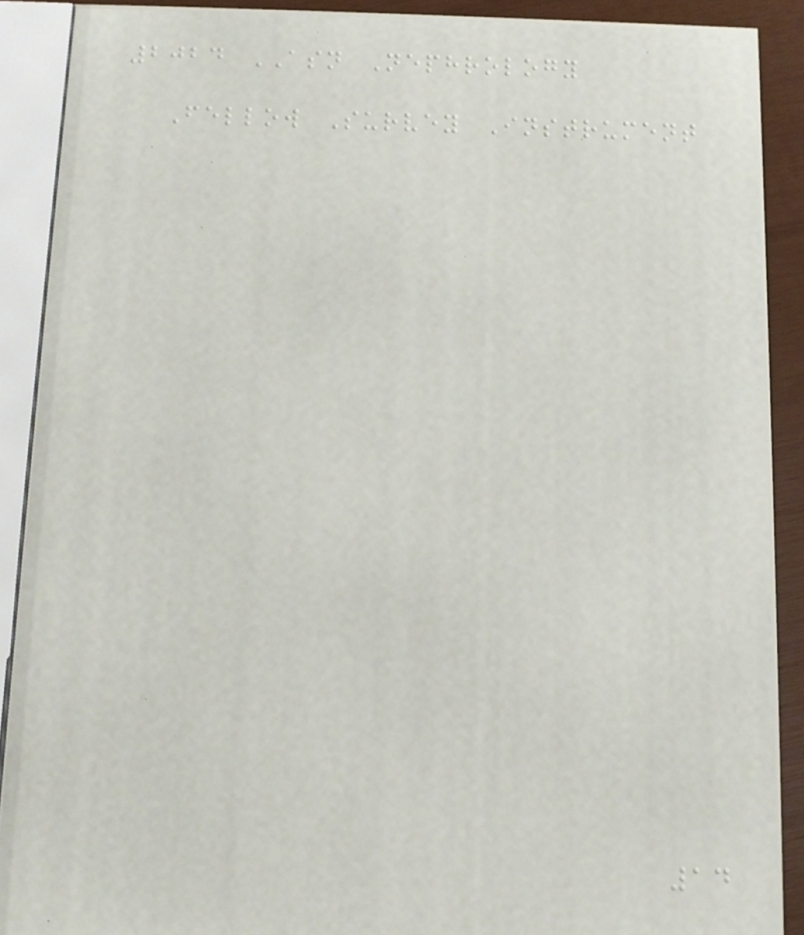2024 ASN Nephrology
Fellow Survey Instrument
14
